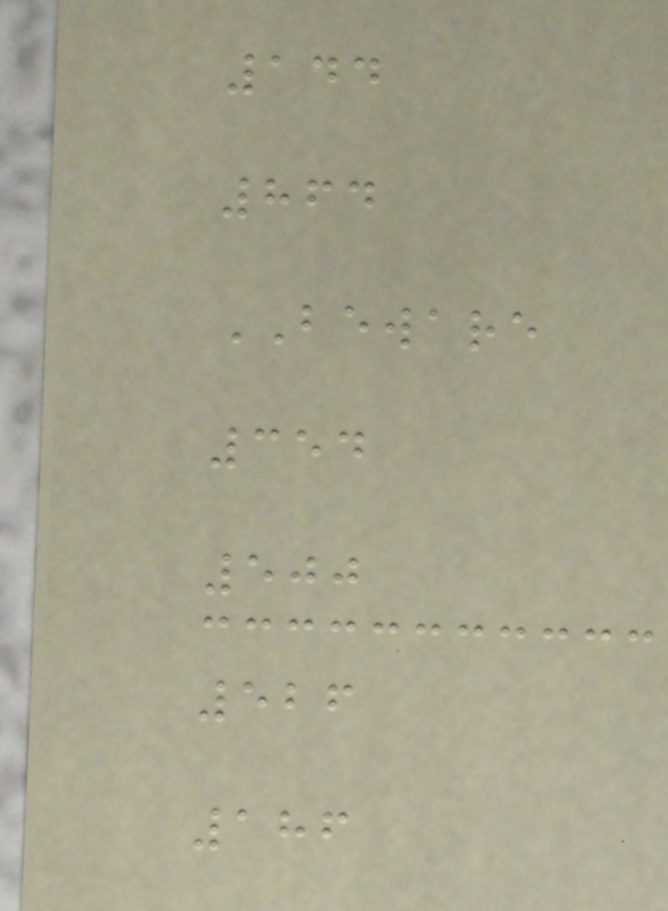144
864
BEWARE
354
500
526
186
